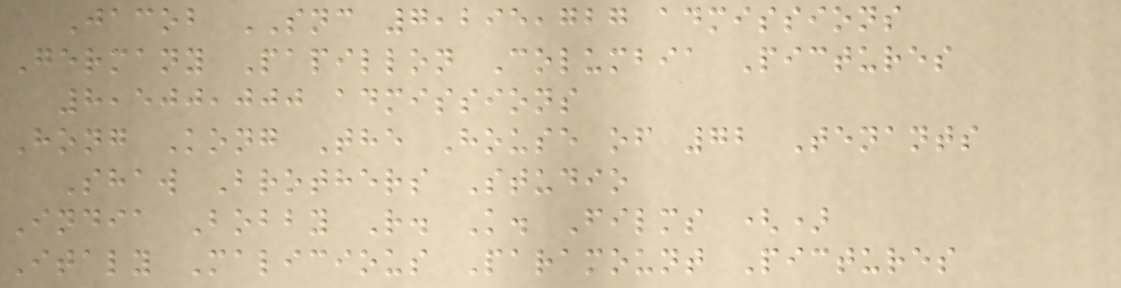Jacob SNC 7,295,727 admissions
Germany Papillon Columbia Pictures
8,500,000 admissions
Hong Kong The House of 72 Tenants
Shaw Brothers Studio
India Bobby R. K. Films ()
Italy Malicious Paramount Pictures
